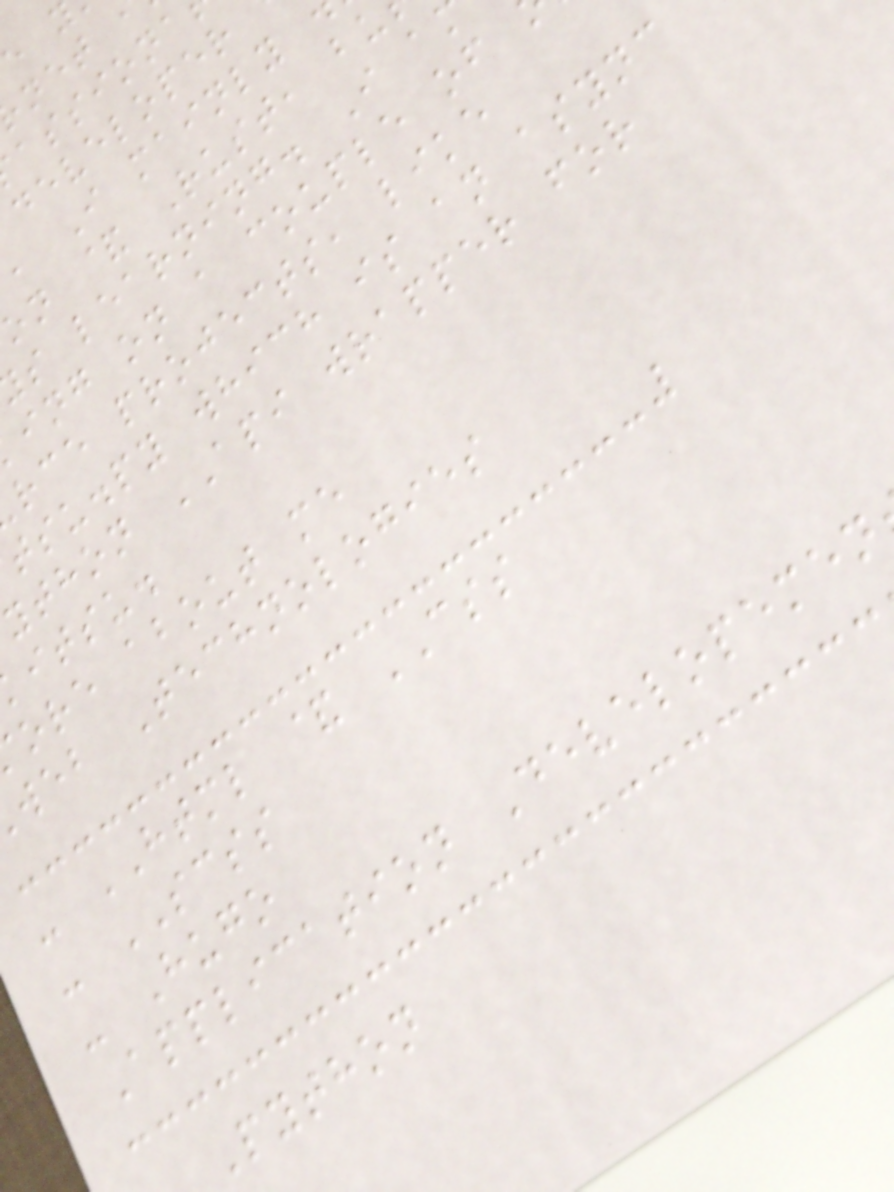developer
, I mainly
on & Rust, bu
s learning. I a
ing on a couple of
rce projects, like
tsu.py which is an async
ython API wrapper for
itsu.
ore about me
web Technologies
- HTML & CSS
- SCSS
- Hugo
Application Developemen
Python
